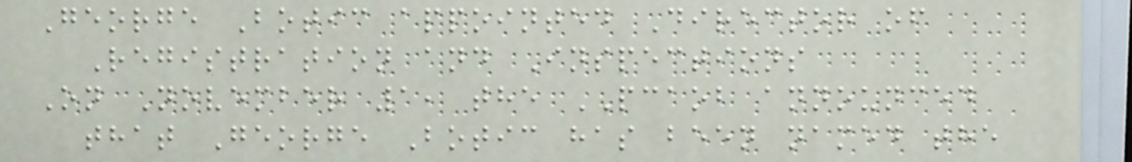George Botic appointed Director of
Registration and Inspections
On November 1, the PCAOB announced
that George Botic has been named the
